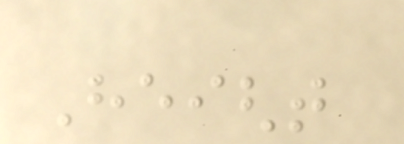Height
